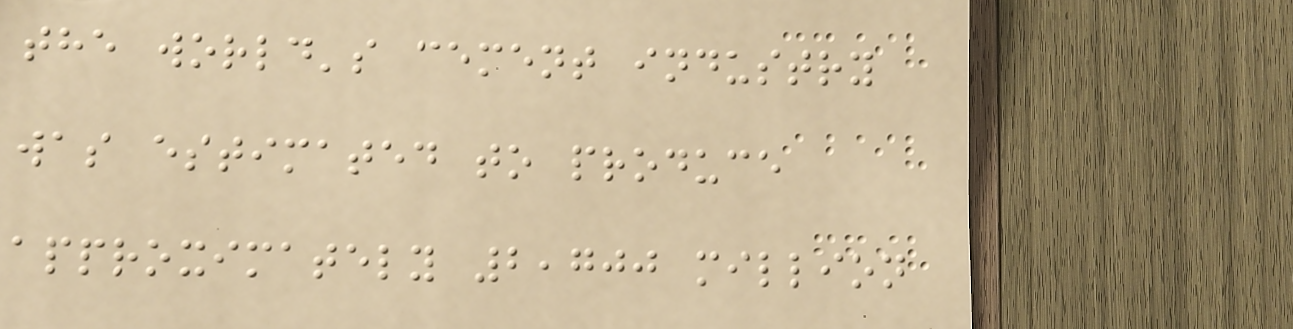the world's cement industry
was estimated to produce
approximately 2,700 million
